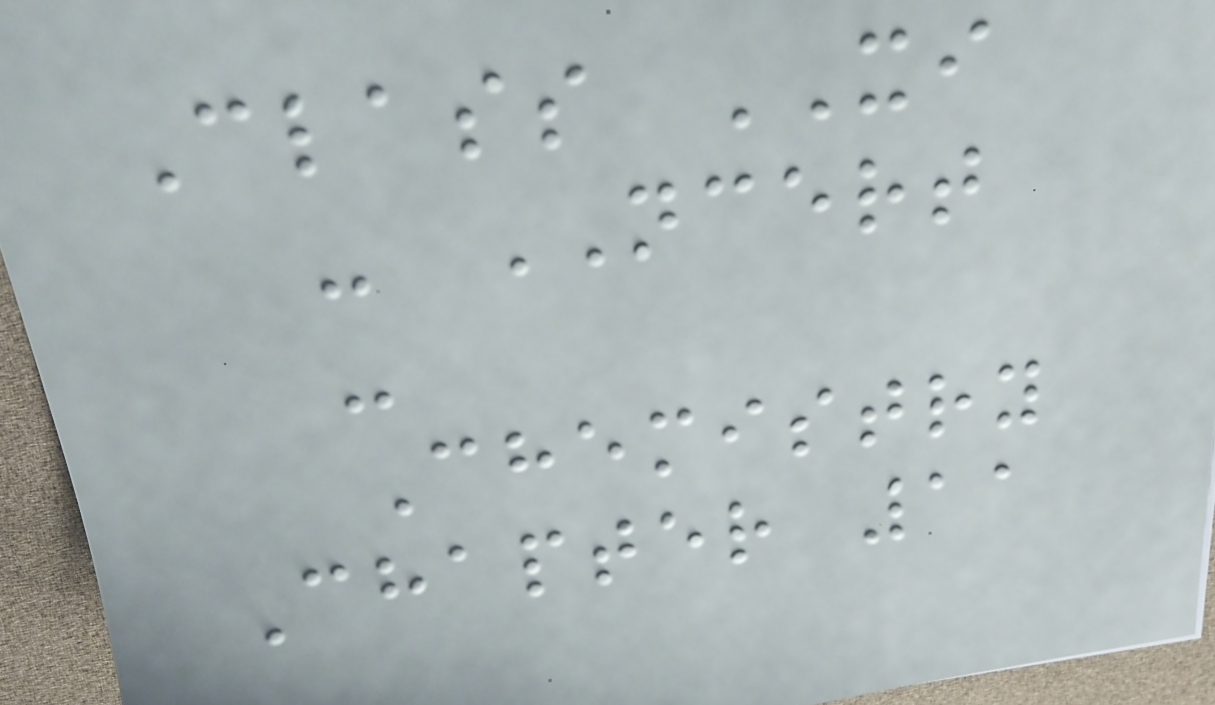Class XI
- NCERT
-
Chemistry
Chapter 11
